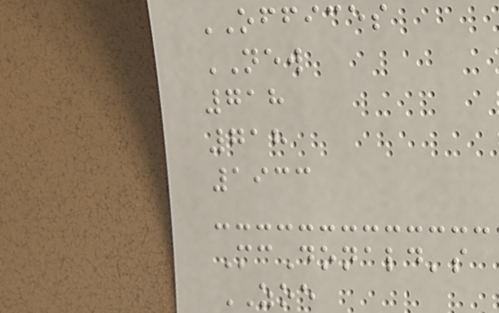OFFICES
NEW
718
718
1933
McDonald's
ZOE
